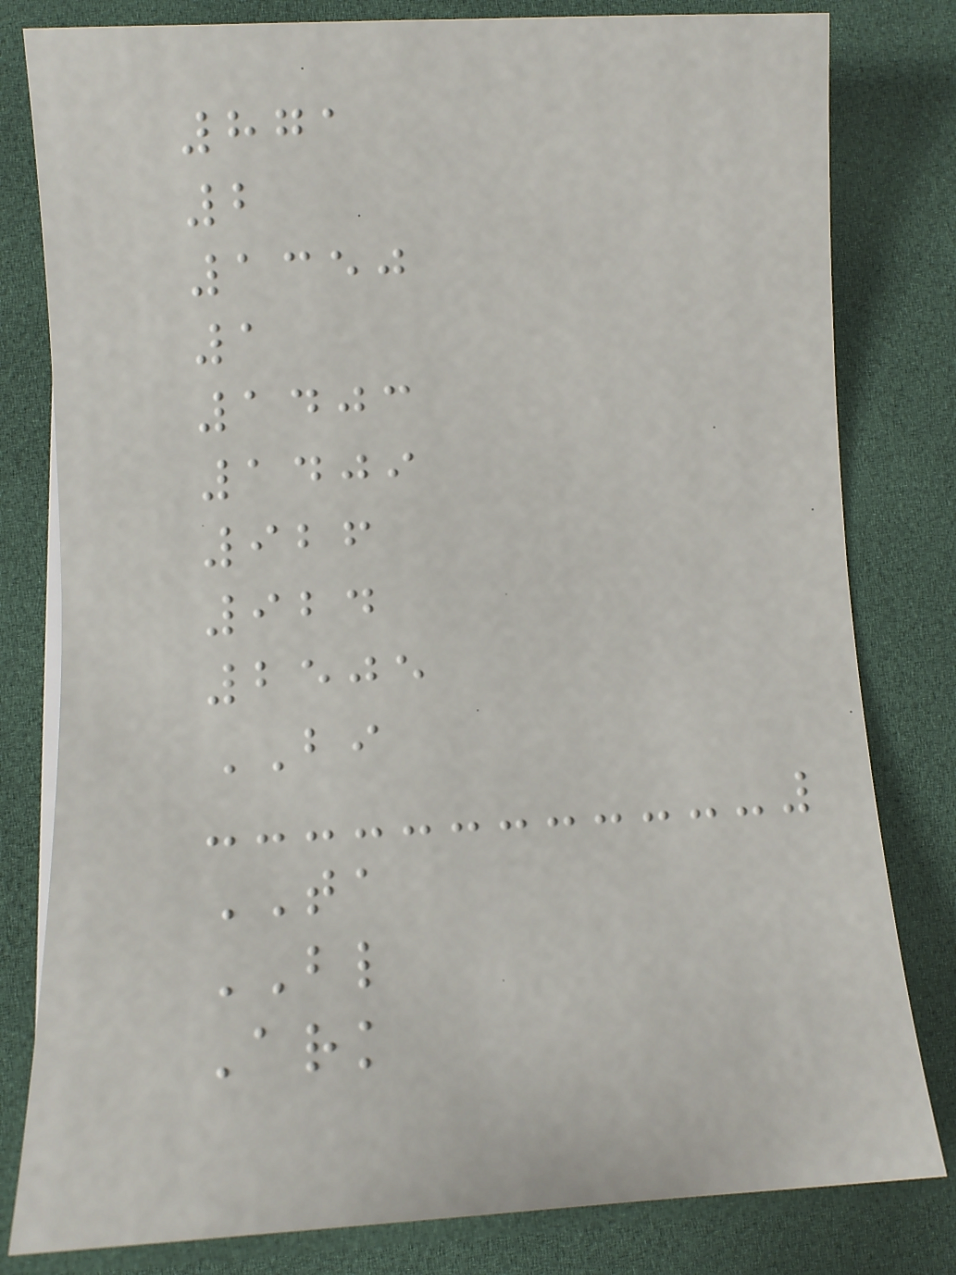871
2
1350
1
1403
1409
926
924
2505
BI
TA
BL
Ark
